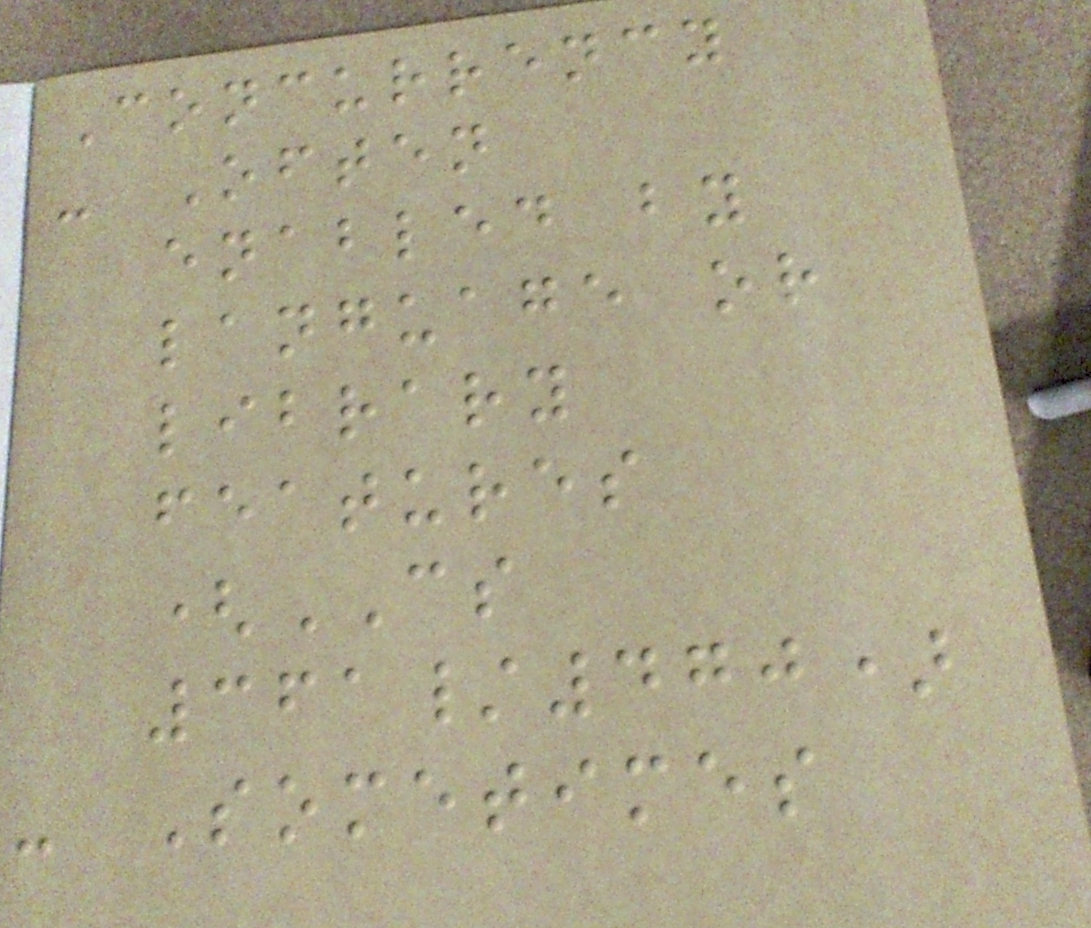Concurrency
- Often
enabled by
language or
library
features
(CS
361/470)
- Sometimes
